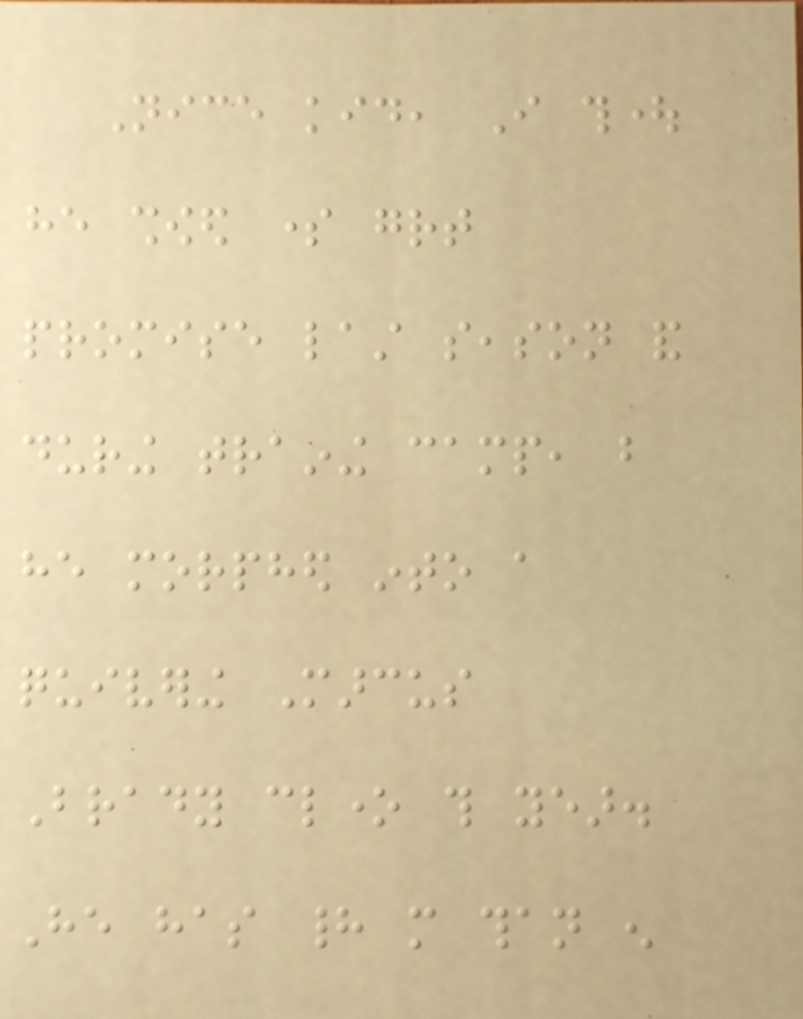Nice kid, I thought
he showed some great
promise last season and
during training camp, but
he morphed into a
quivering Marcus
Brady clone this year.
He has had more than enough
